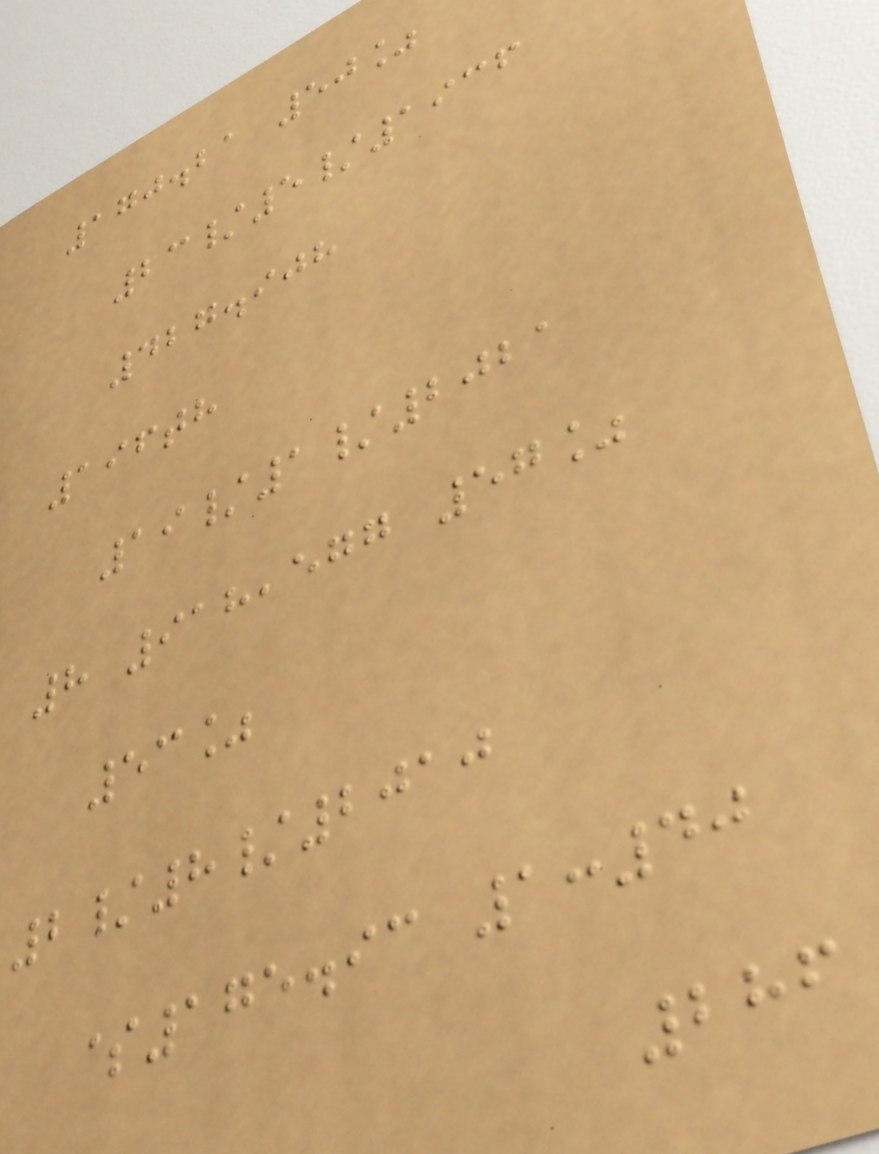170.21 50%
23/5/1936
427.908
196th
19/1/2021
8 918,577 57%
53%
2/8/2010
$175.93 1:40
286
